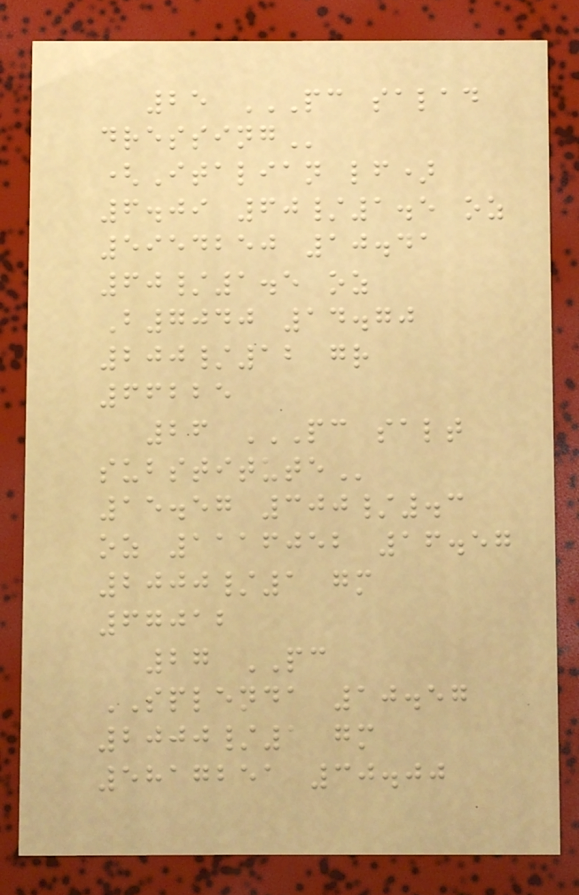25 PC SALAD
DRESSING
(Italian lf)
6.09 60/1.5 oz
5954250 10.41
60/1.5 oz
B7040 14.70
200/12 gr
66225
26 PC SALT
SUBSTITUTE
15.57 300/.3
oz 1116052 16.57
2000/1 gm
67012
27 PC
SPLENDA 10.57
2000/1 gm
5817251 30.00
